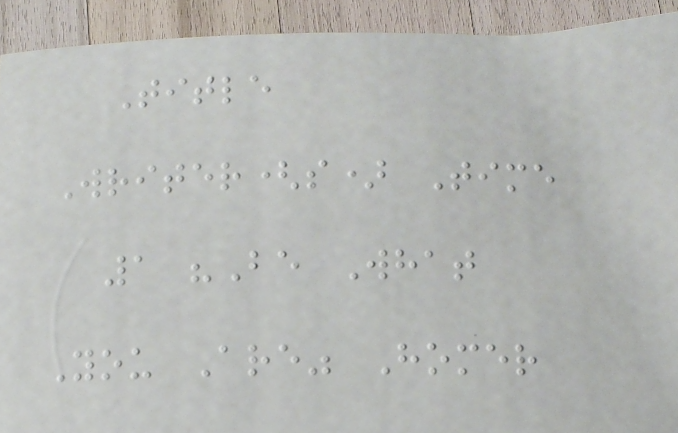Title
Writer(s) Time
1 "Be What
You Are" Homer
